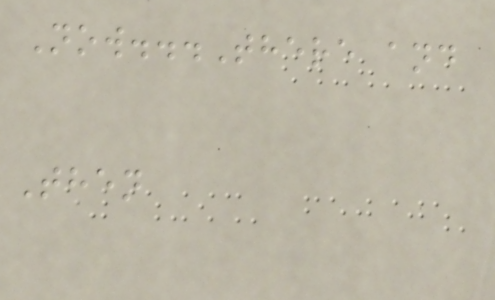Now...There and
Then
